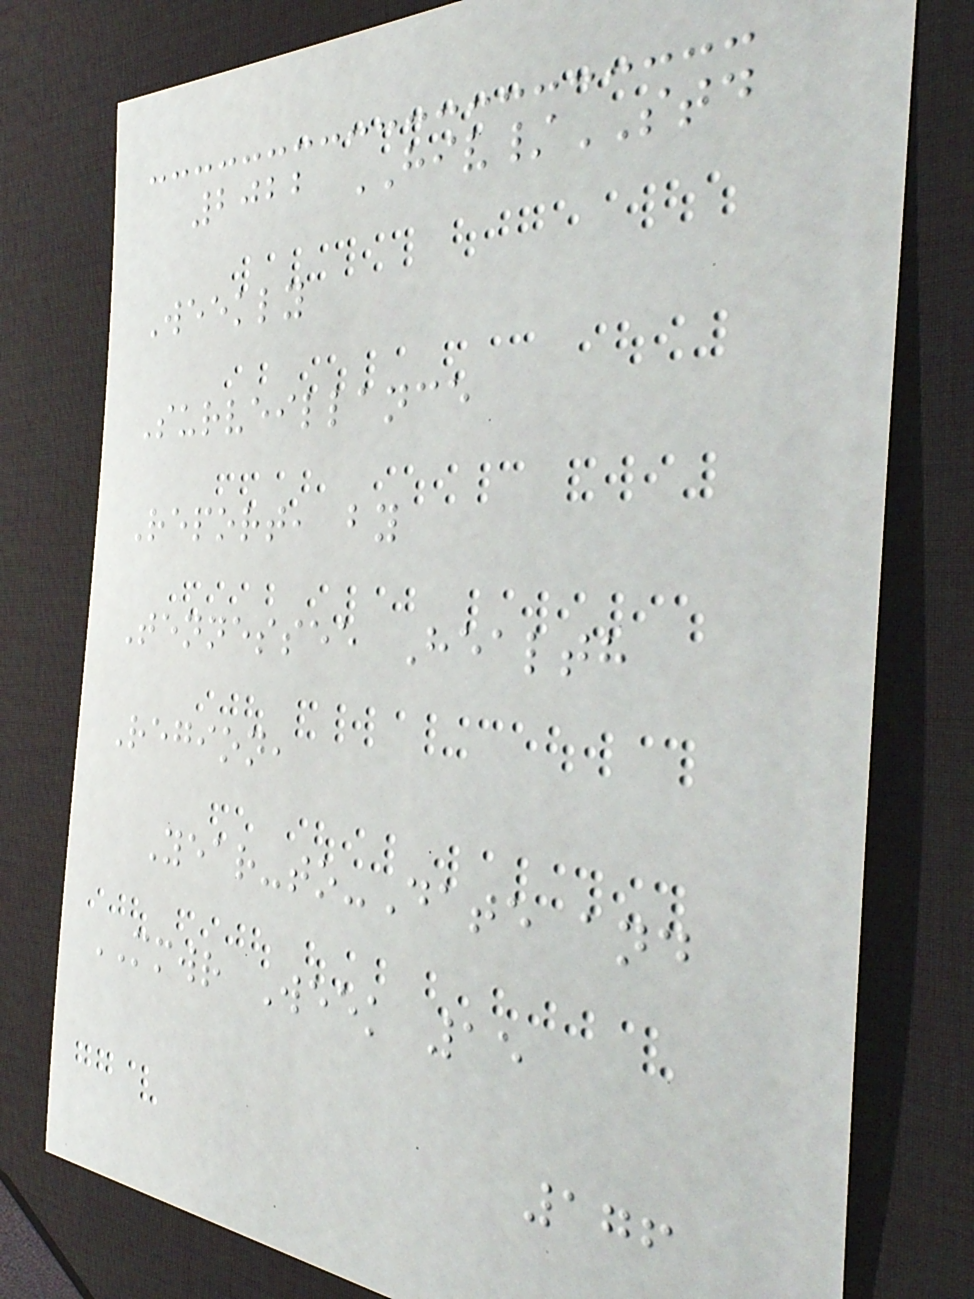2022 HIV/STD
Weekly
Surveillance
Report, by
Tennessee Health
Region,
Year-to-Date and
MMWR Week 15
176
